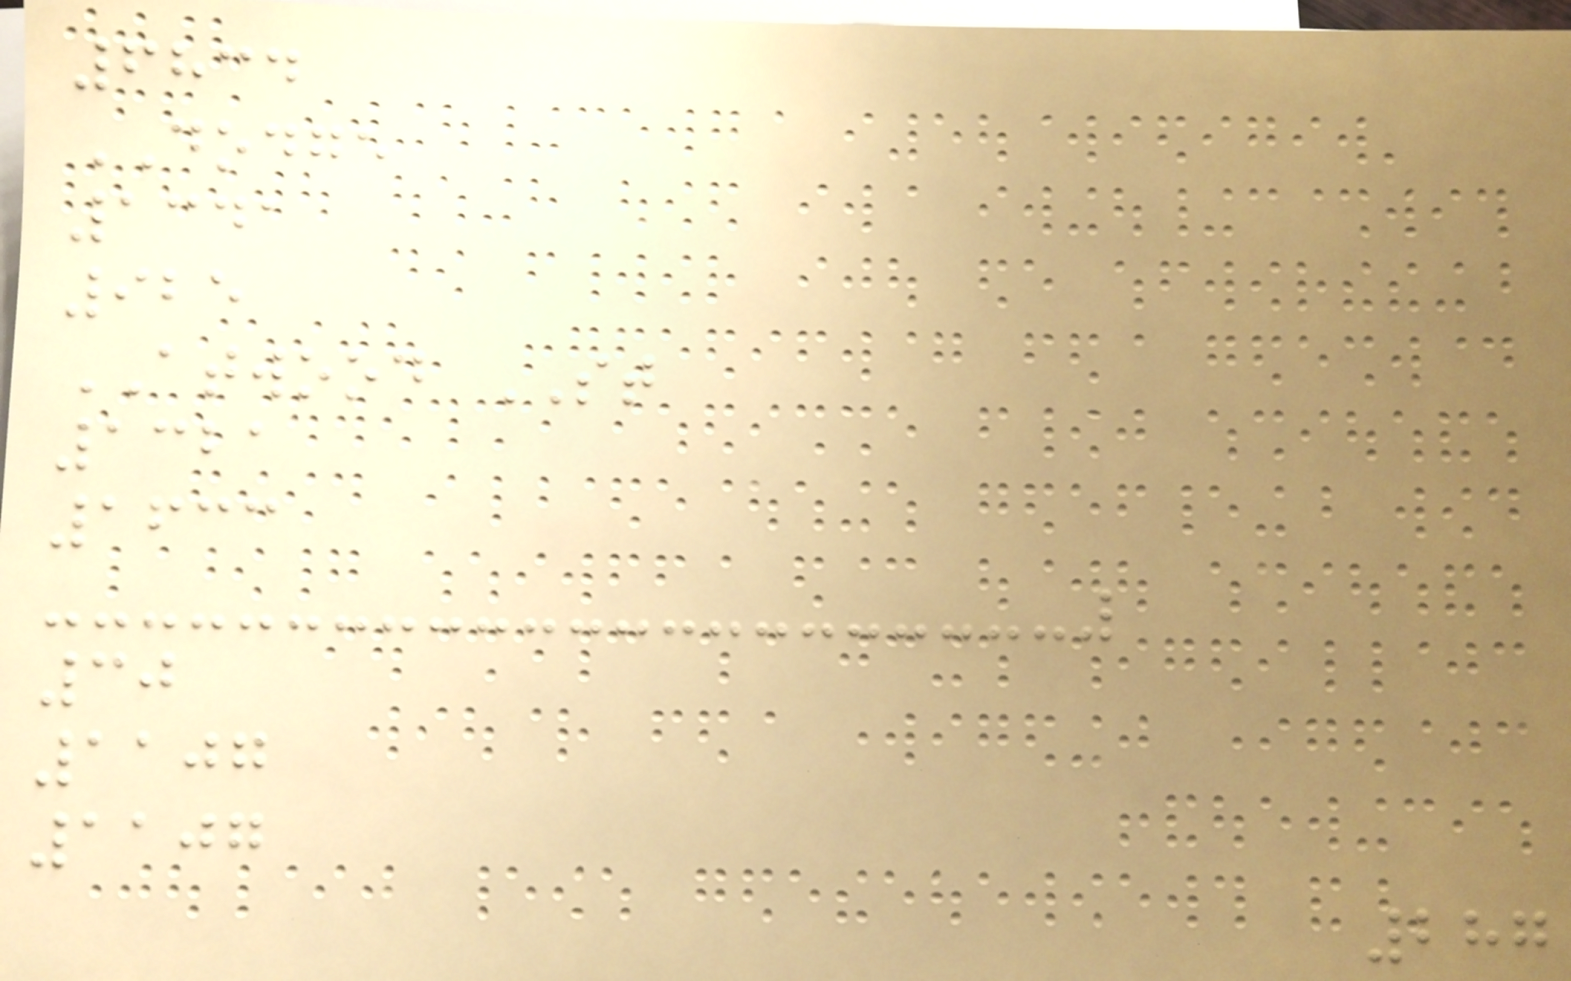6834
DODGE
1341
925
ATWOOD ST
1321
1633
30
1107
1107
287
